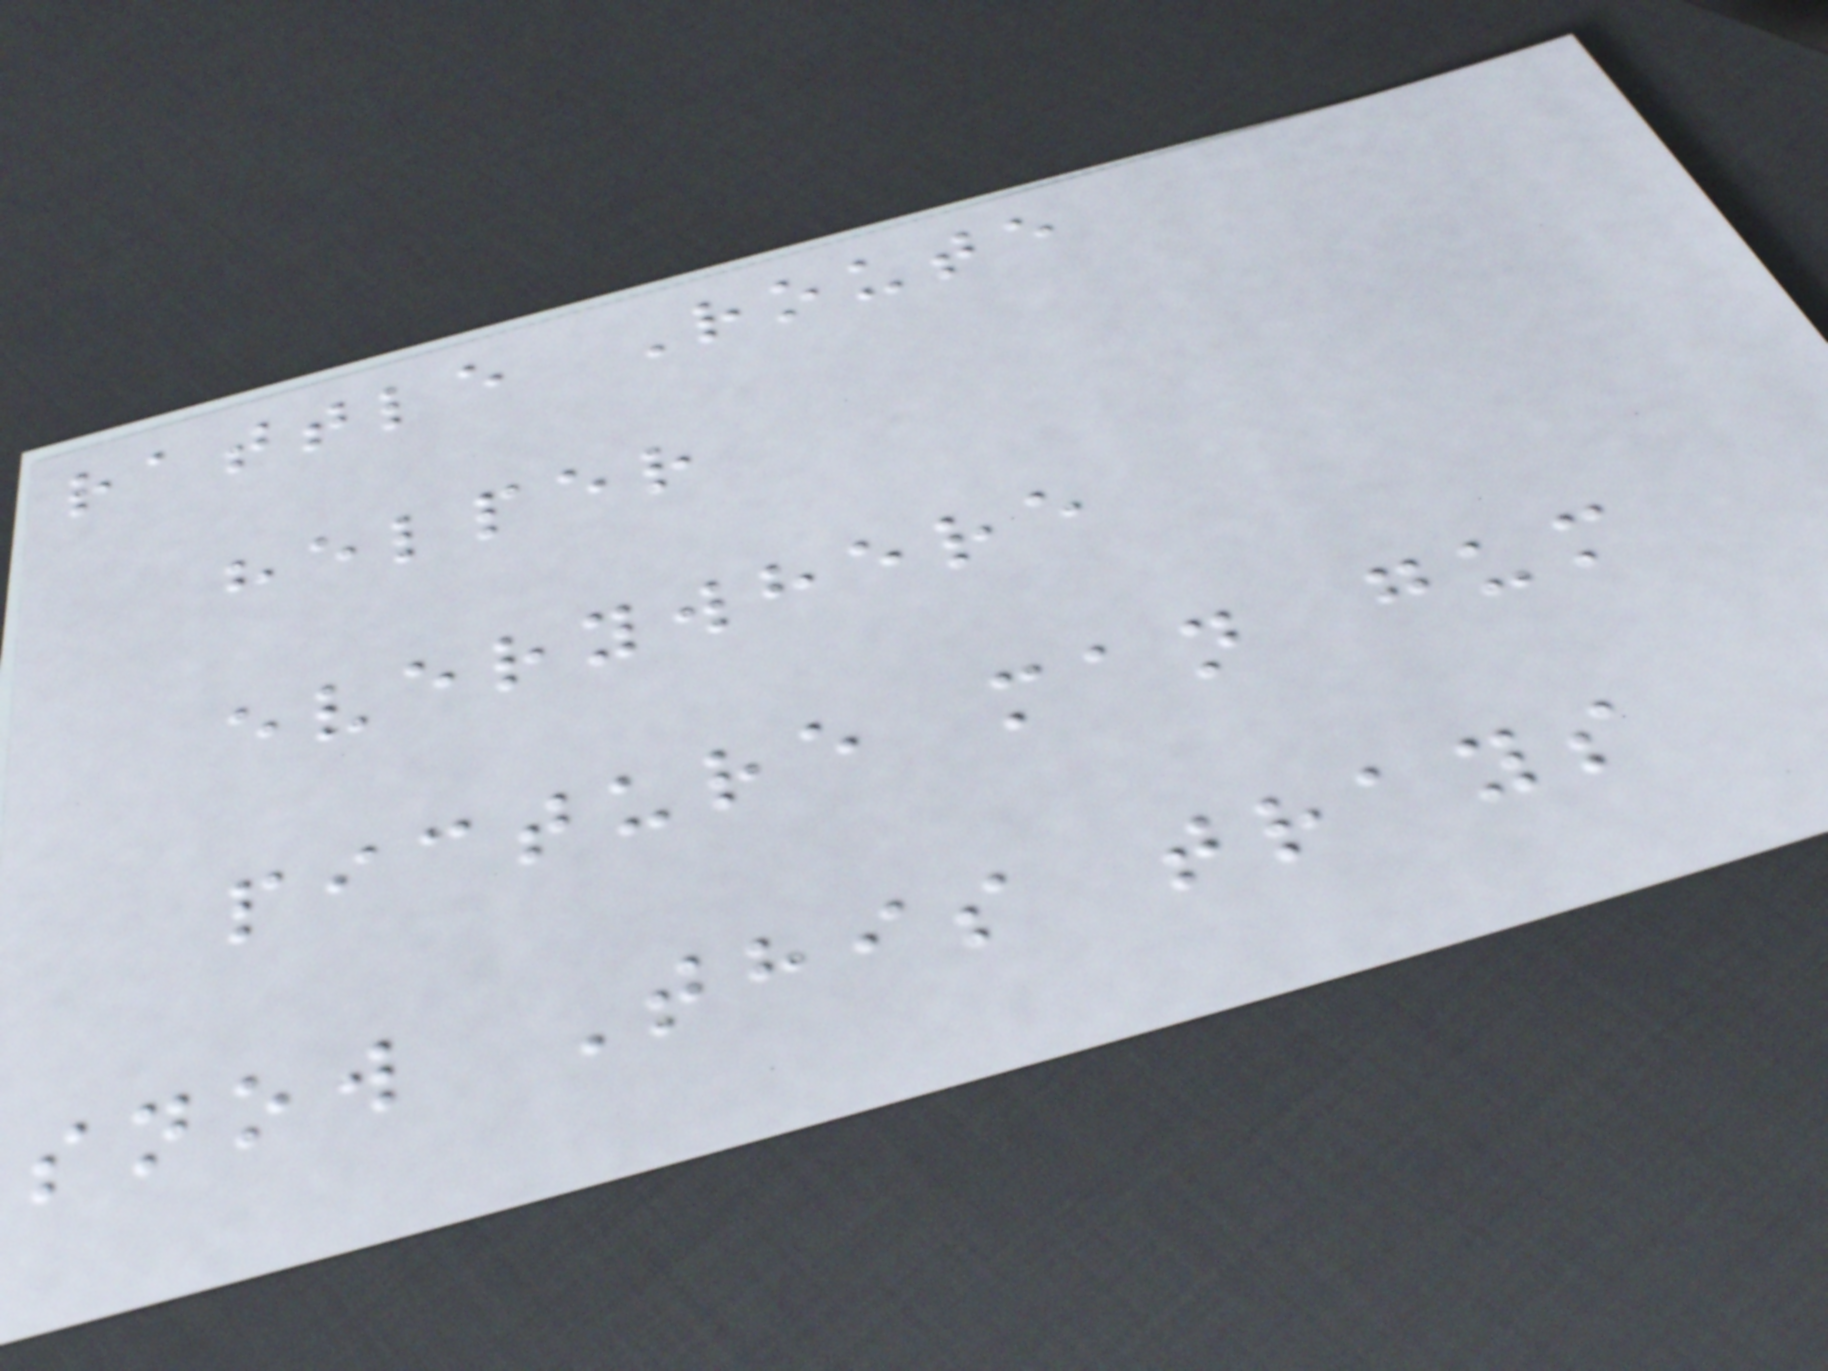rattle Route
helper
everywhere
picture man gum
snow This trays
